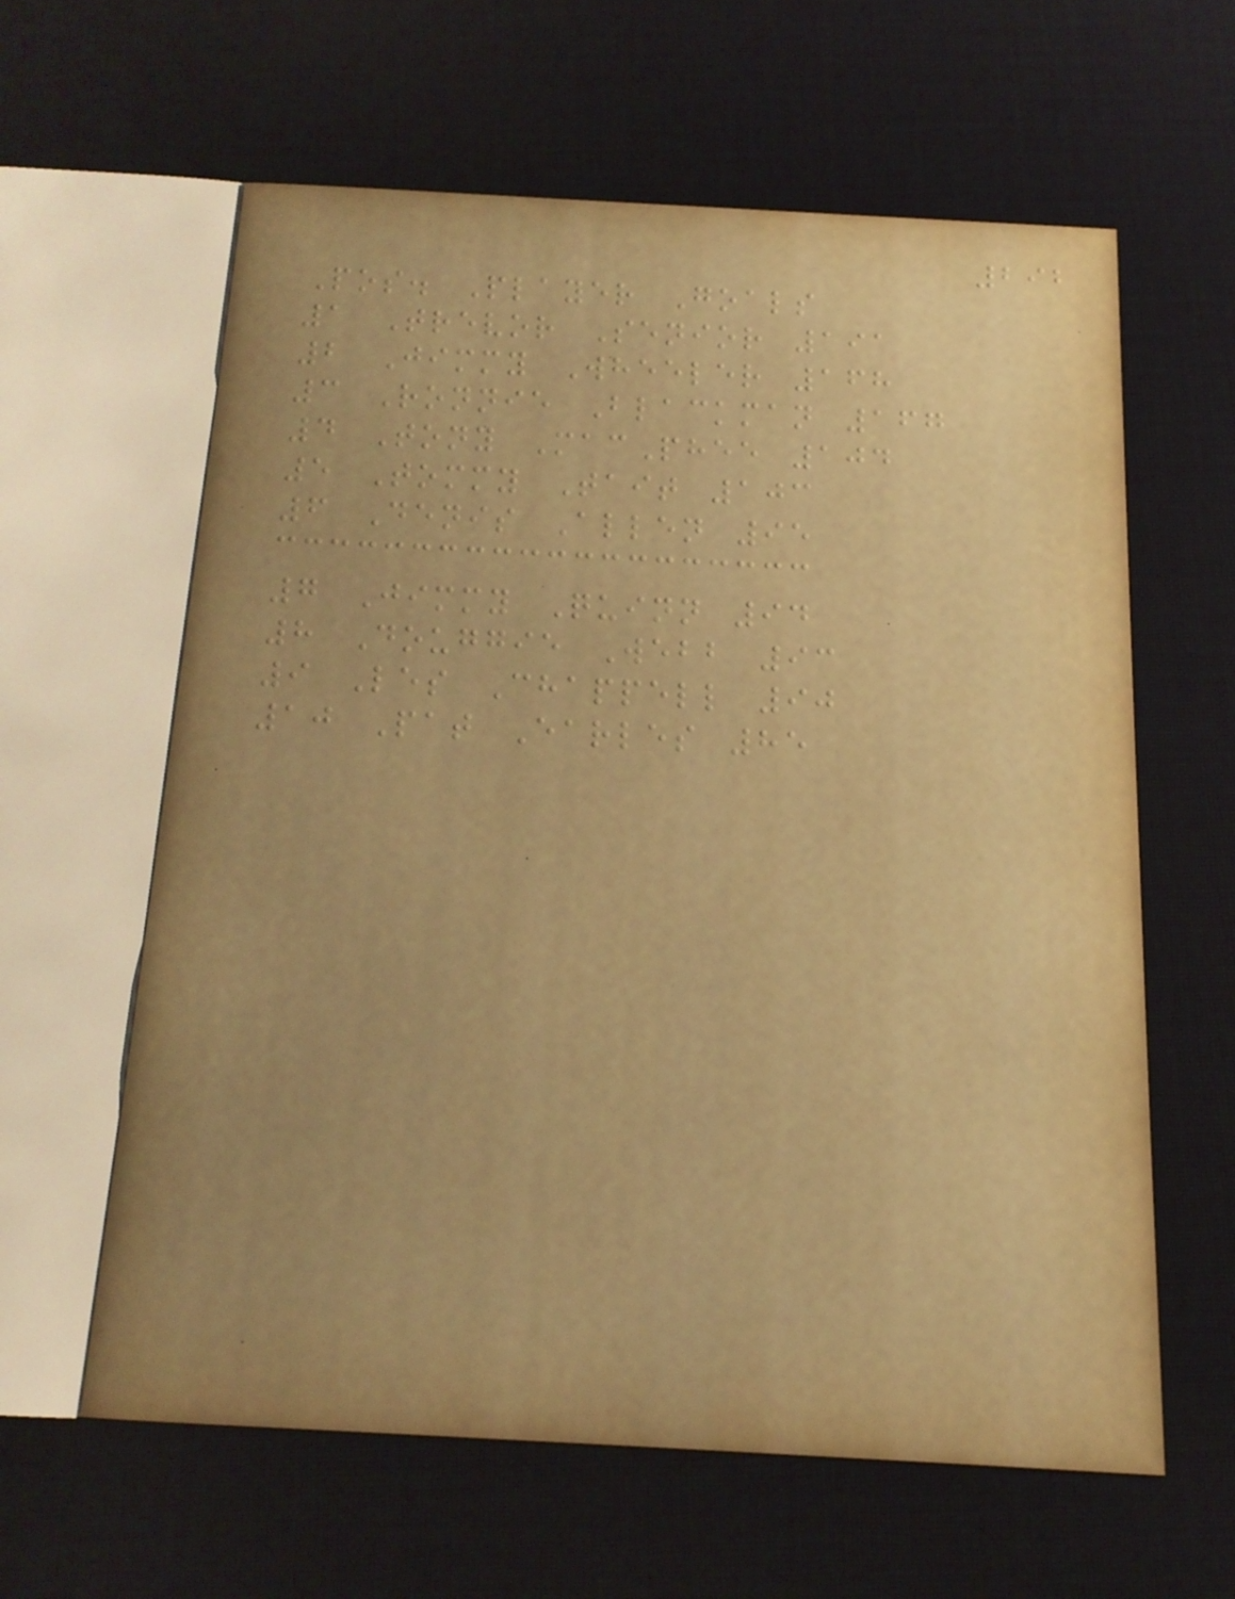292
Pos. Player Goals
1 Trevor Senior 191
2 Jimmy Wheeler 168
3 Ronnie Blackman 167
4 Tony MacPhee 104
5 Tommy Tait 103
6 Denis Allen 95
7 Jimmy Quinn 94
8 Douggie Webb 93
9 Les Chappell 90
10 Pat Earles 85
